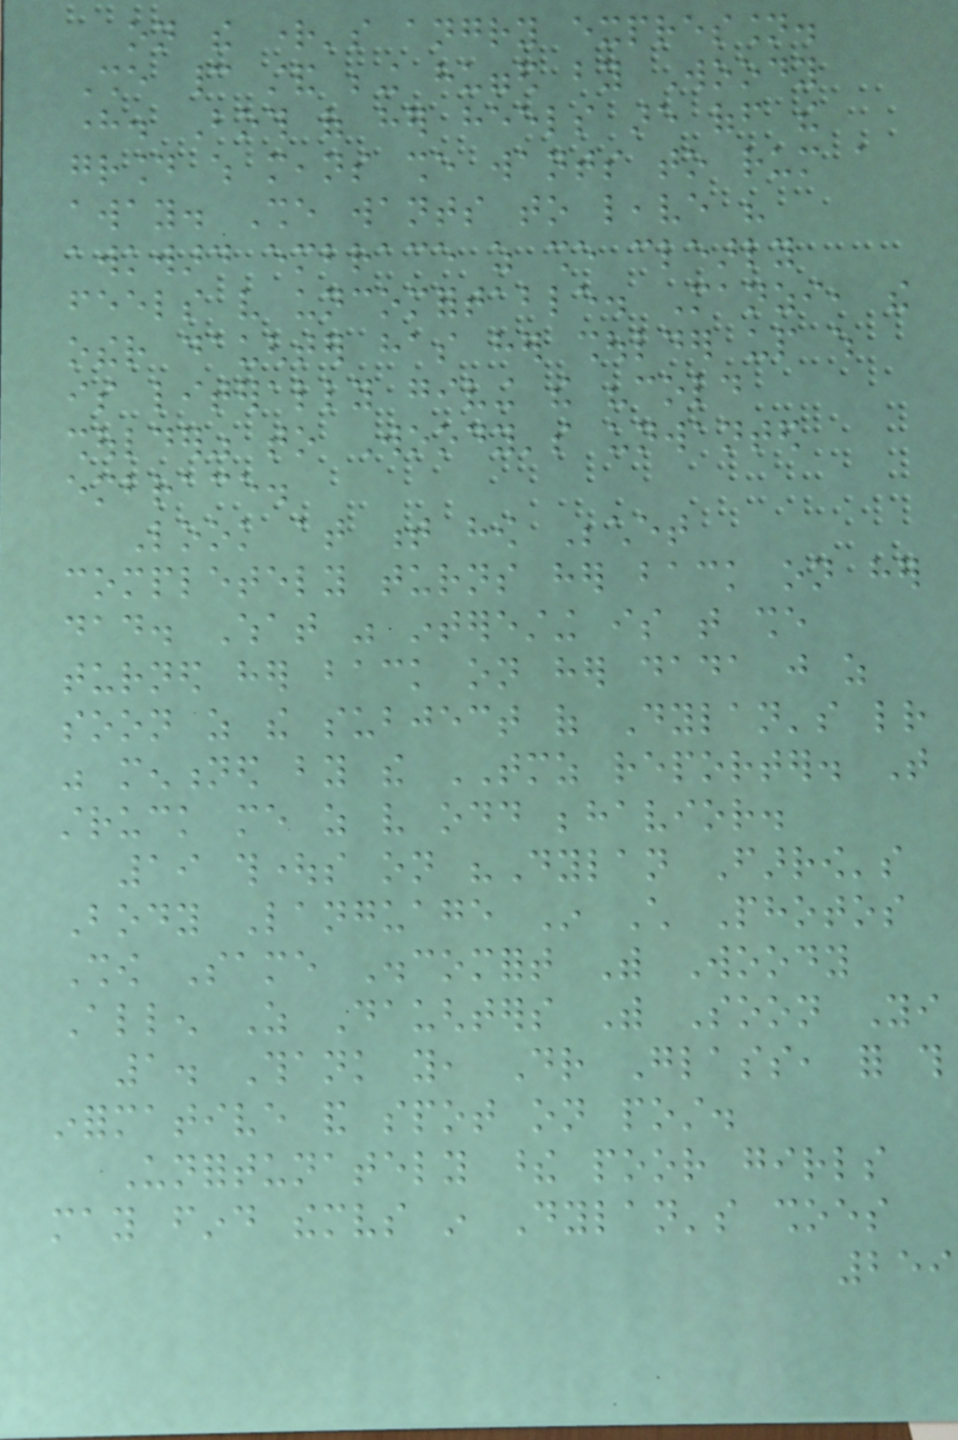on the right's angry expression.
She cannot stand being hugged by Woody
here. Both of her heels are off the
ground which means she wants to rum a
away. She wants to leave his
awkward embrace as she clearly
feels very uncomfortable. Manzi, the
other daughter has her shoulder up which
is literally giving the "cold
shoulder" to Woody's unwanted
embrace.
Look at t how Bechet
completely turns her back on her
dad. What was interesting is that she
turned her back on her dada just as
soon as the subject of Dylan's letter
was mentioned by the TMZ reporter. That
struck me as very odd behavior.
19 thoughts on "Dylan Farrow's
Body Language In Child Photos
Show Same Discomfort With Woody
Allen As Daughters With Soon Yi
1. Thank you, Dr Glass, for this
informative and spot on post.
Unfortunately these poor girls
may find themselves in Dylan's shoes
259
